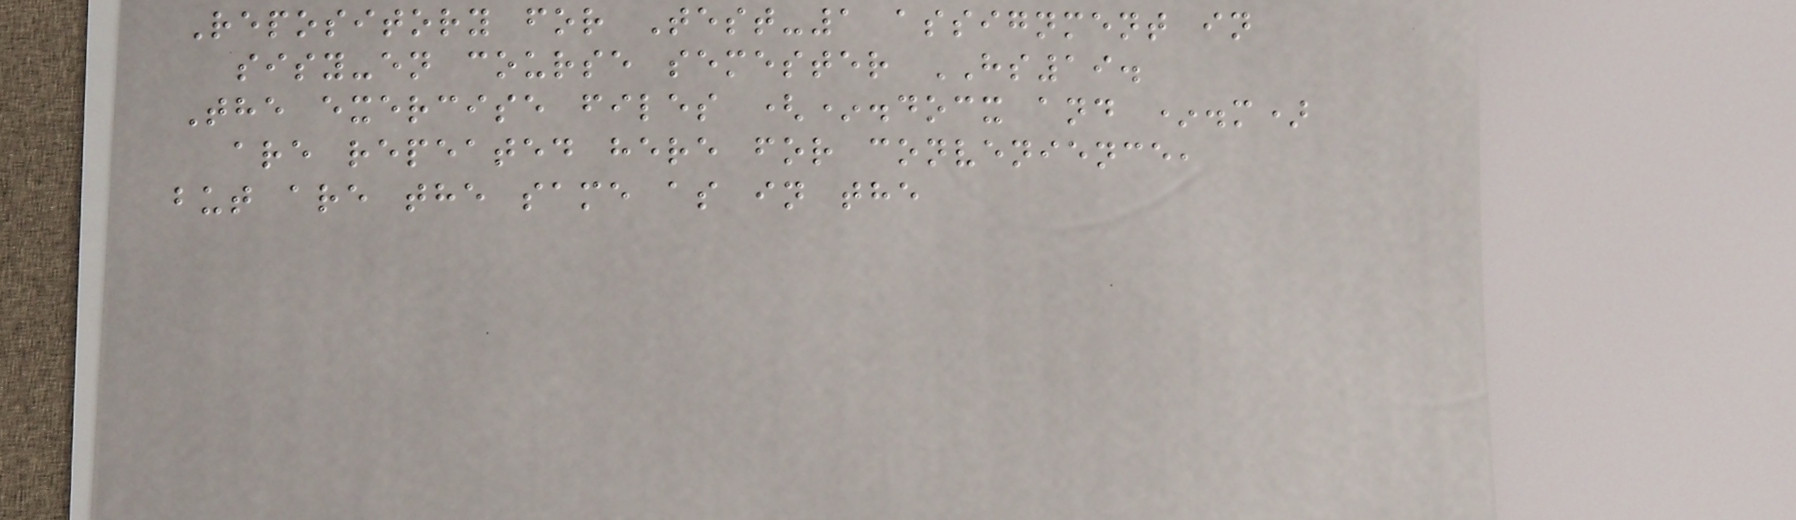Repository for Test-1 assignment in
sisy-en course semester HS19.
The exercise files (*.docx and *.m)
are repeated here for convenience,
but are the same as in the
